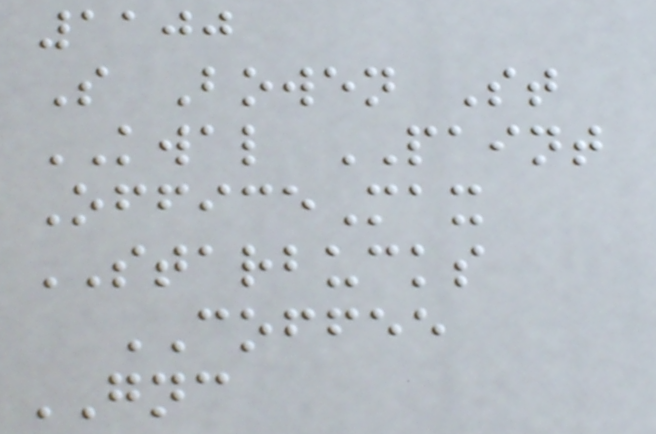1100
S Bowen St
KWAL PAINT
OfficeMax
STARBUCKS
COFFEE
GNC
